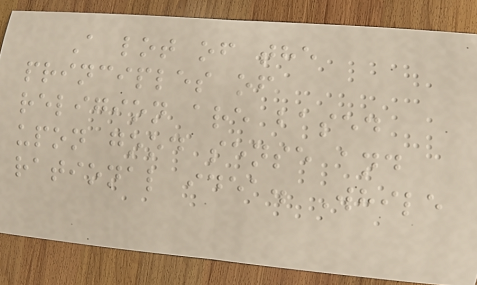A lot of the
principles of
religion are based
upon good sense and
rational idea. While
